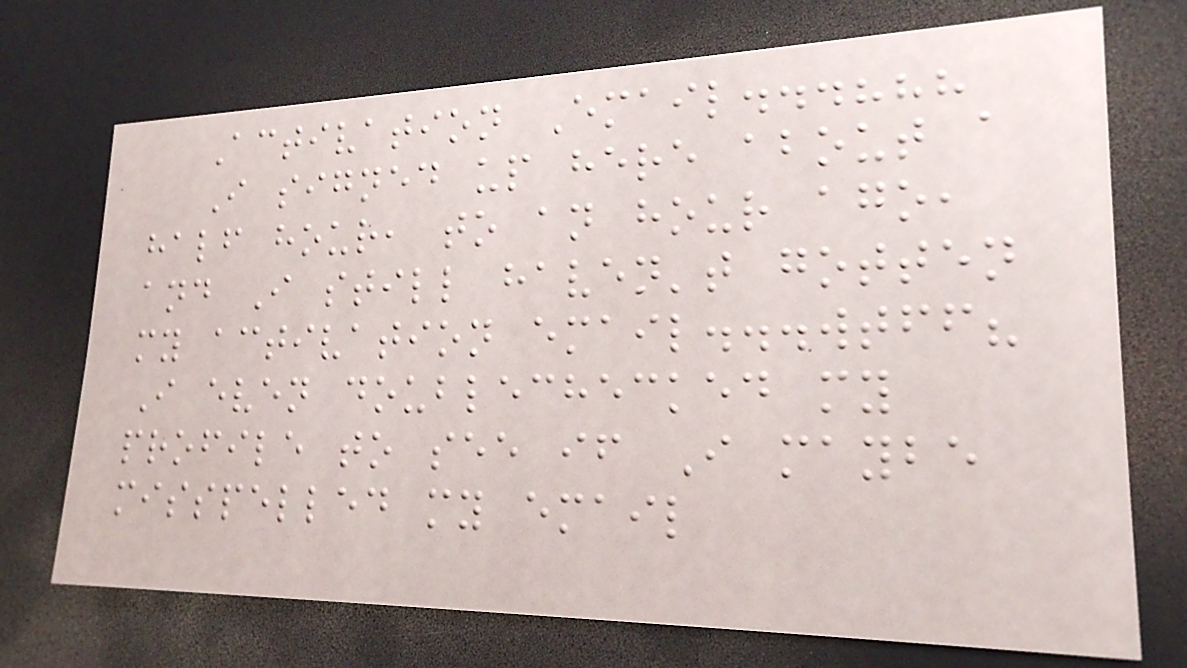Activation Email...???
I signed up here about a
half hour, to an hour ago,
and I still haven't gotten
my activation email...wtff?
I even doublechecked my
profile to see if I maybe
misspelled my email
